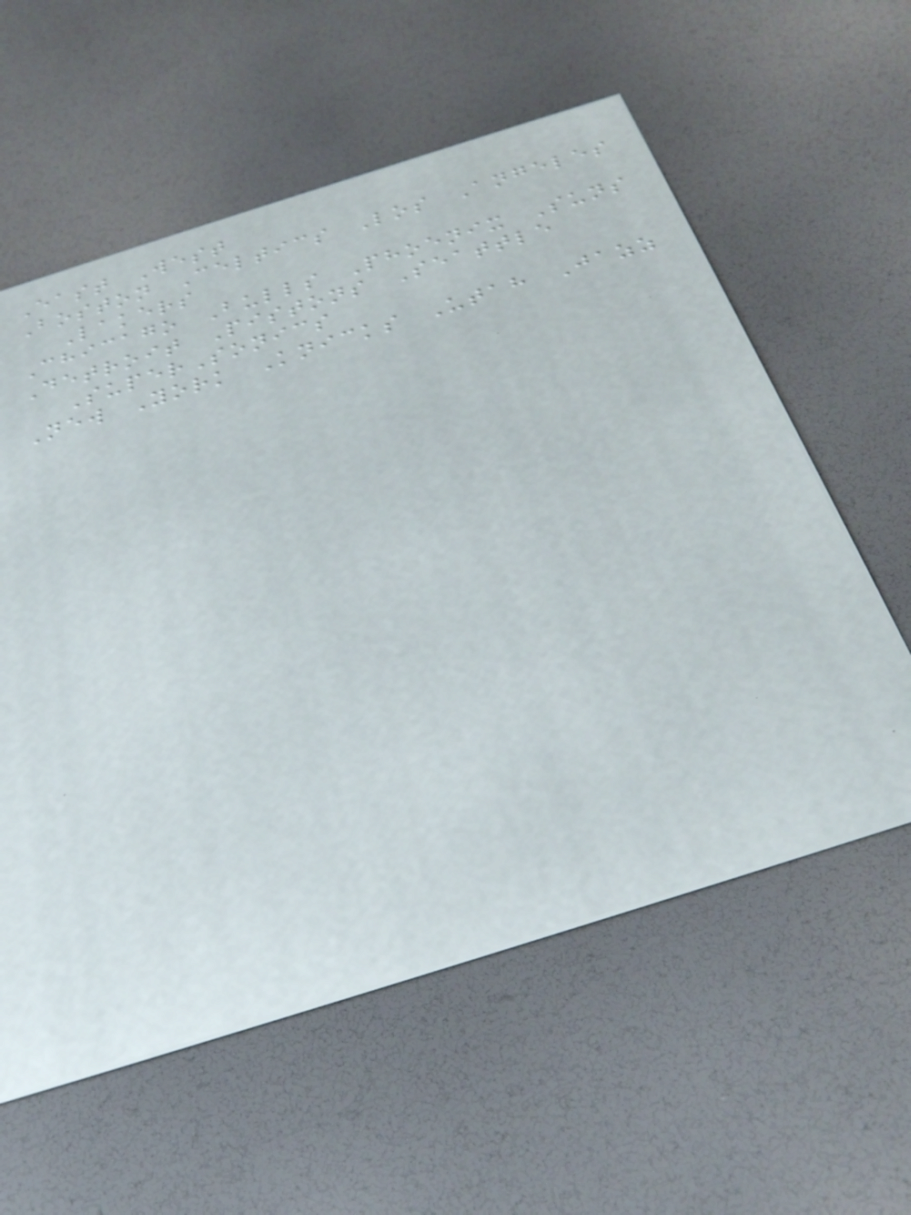East West
Boston Celtics Los Angeles
Lakers
Chicago Bulls Phoenix Suns
Detroit Pistons Seattle
SuperSonics
New York Knicks Utah Jazz
